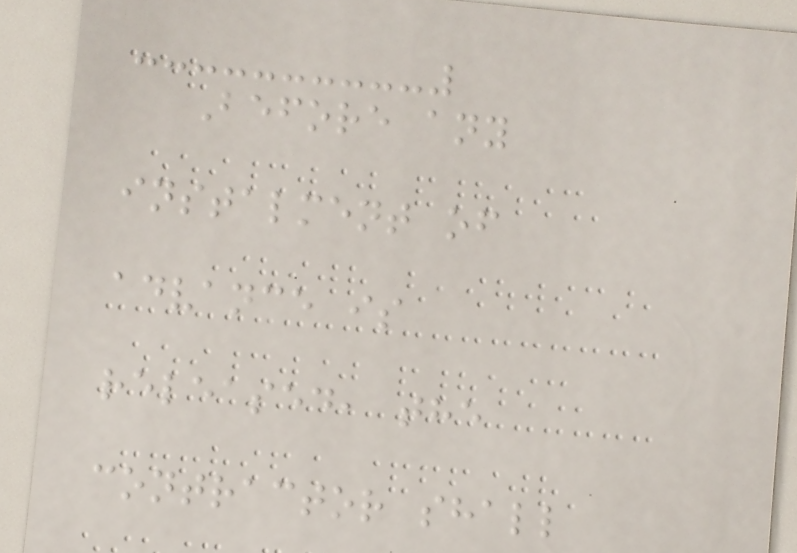Before any
instalment of
advance is
released, the
contractor shall
